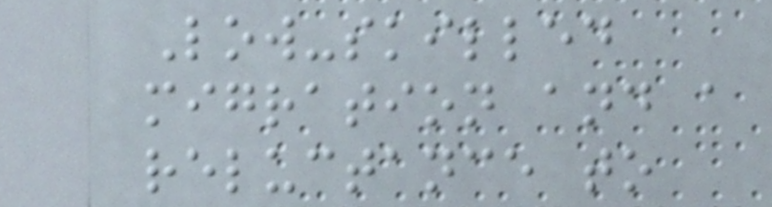Low-skilled
migration and a
reluctance to
